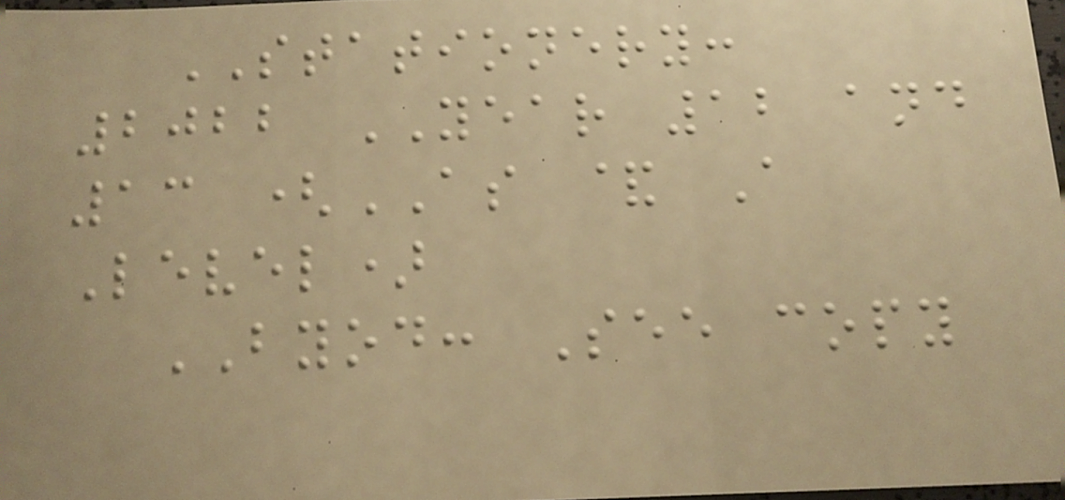STATIONERY:
2022 YEAR 12 and
13 (AS & A
Level)
BYOD: See copy
